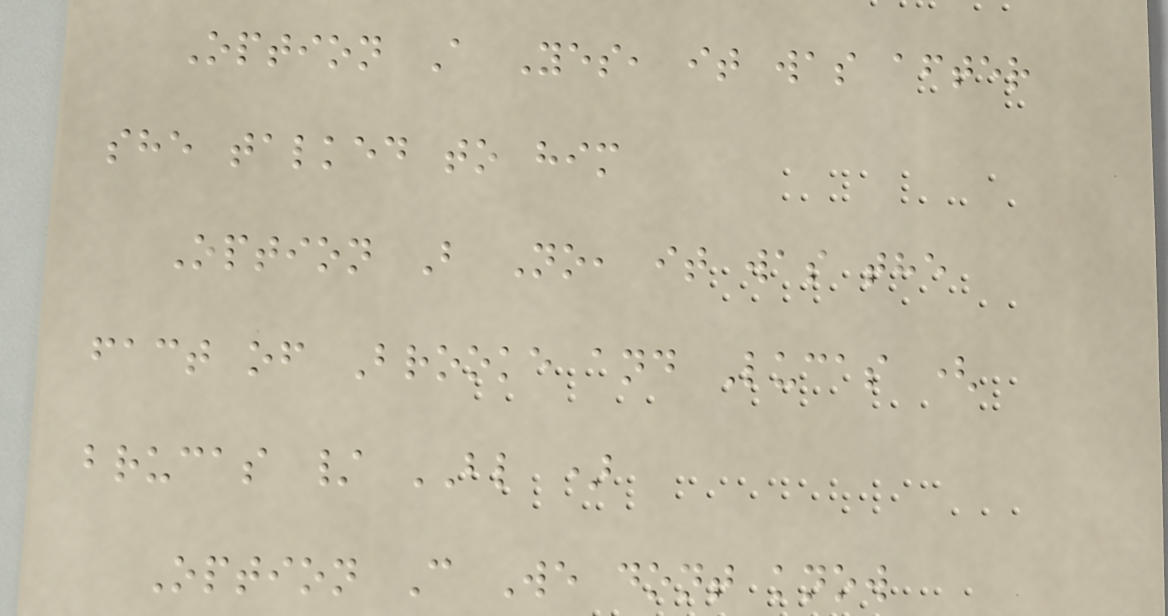Option A Yes, it was after
she talked to him
Option B No, it was the
fact of Brooke and Lucas (
brucas / BL )
Option C We dont know
